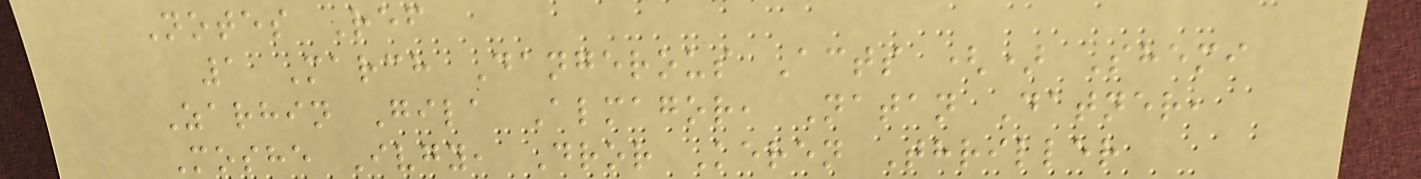Notes Ref
1 March Dangerous Acts () Shemi
Zarhin Gila Almagor, Natan Datner,
Moshe Ivgy, Dror Keren Thriller
